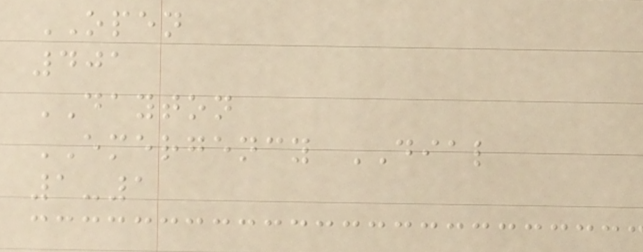OPEN
401
DAYTON
EMERGENCY DIAL
1-1
